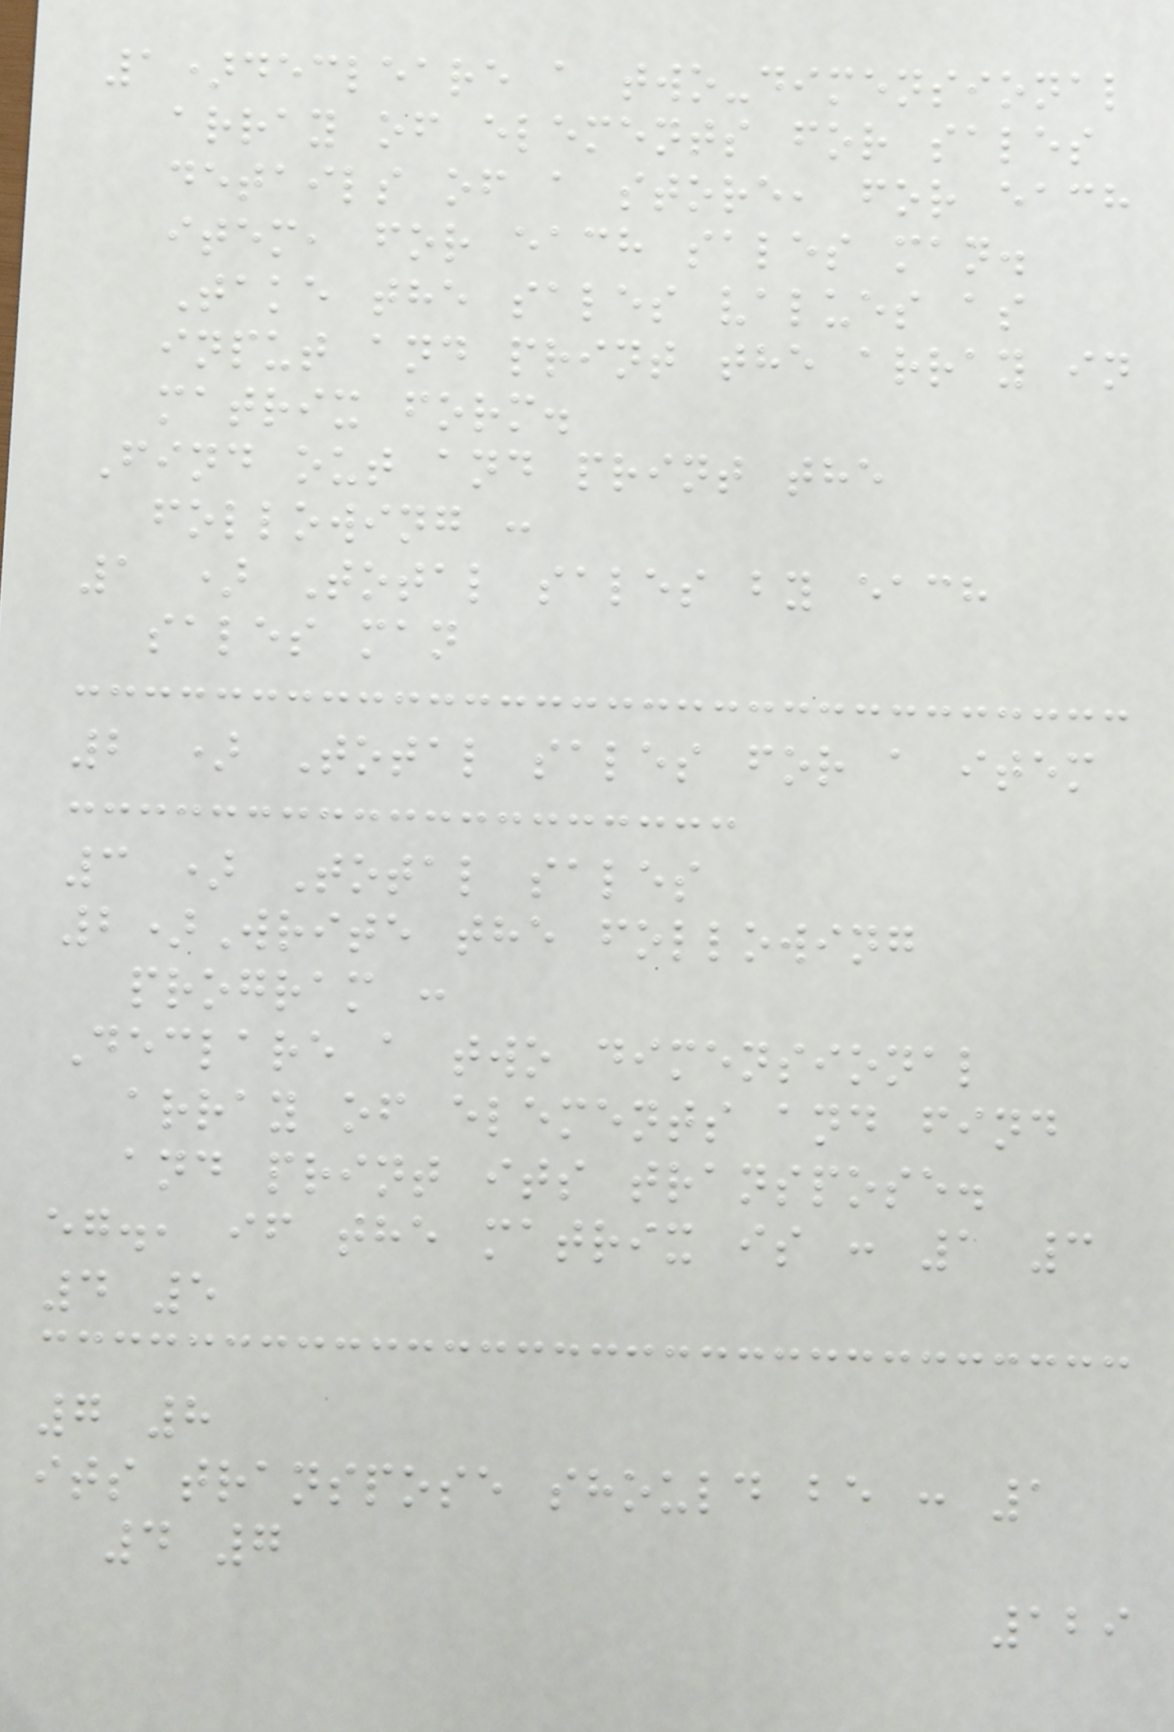1)decleare a two-dimensional
array of elements for sales
details of a store, for each
item, for each sales man.
Take the sales values as
input and print the array in
matrix form.
Find out and print the
following :
1 ) Total sales by each
sales man
2 ) Total sales for a item
3 ) Total sales
2)Write the following
program :
Declare a two dimensional
array of elements and find
and print its transpose.
eg., if the matrix is : 1 3
4 5
7 8
its transpose should be : 1
4 7
129
